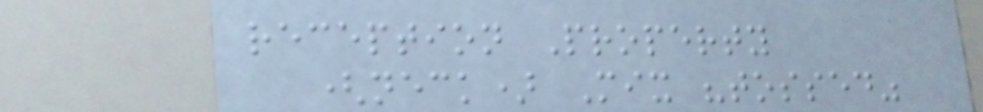reception Property
(neck) Mix "tossed"
